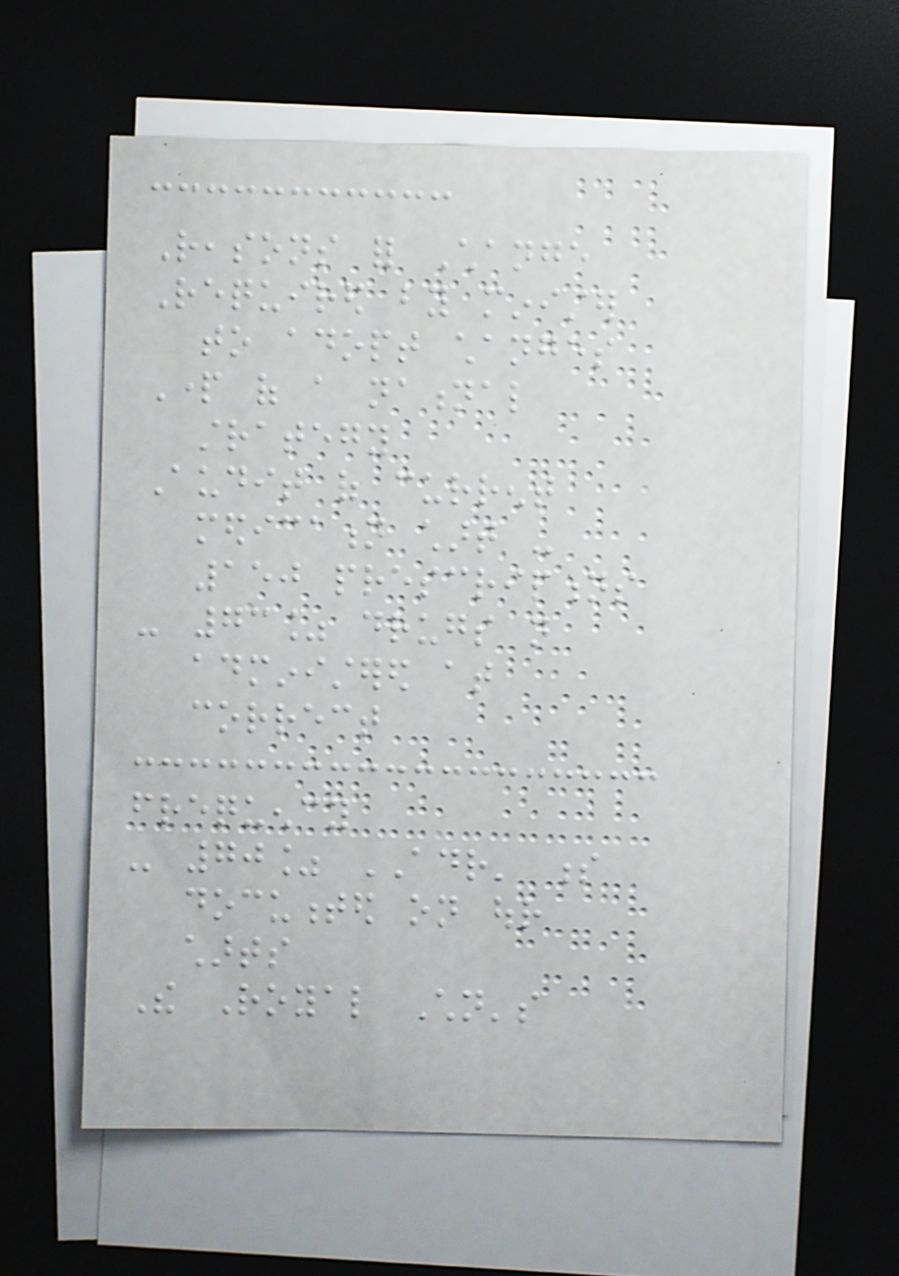Reasons for Change
Required by minister
to adopt changes
Part of a national
strategy
Audit of current
medication chart -
150 prescriptions
- 73% drugs not
administered at
correct
frequency
- 70% ADR' s
documented on our
charts
The Royal Children's
